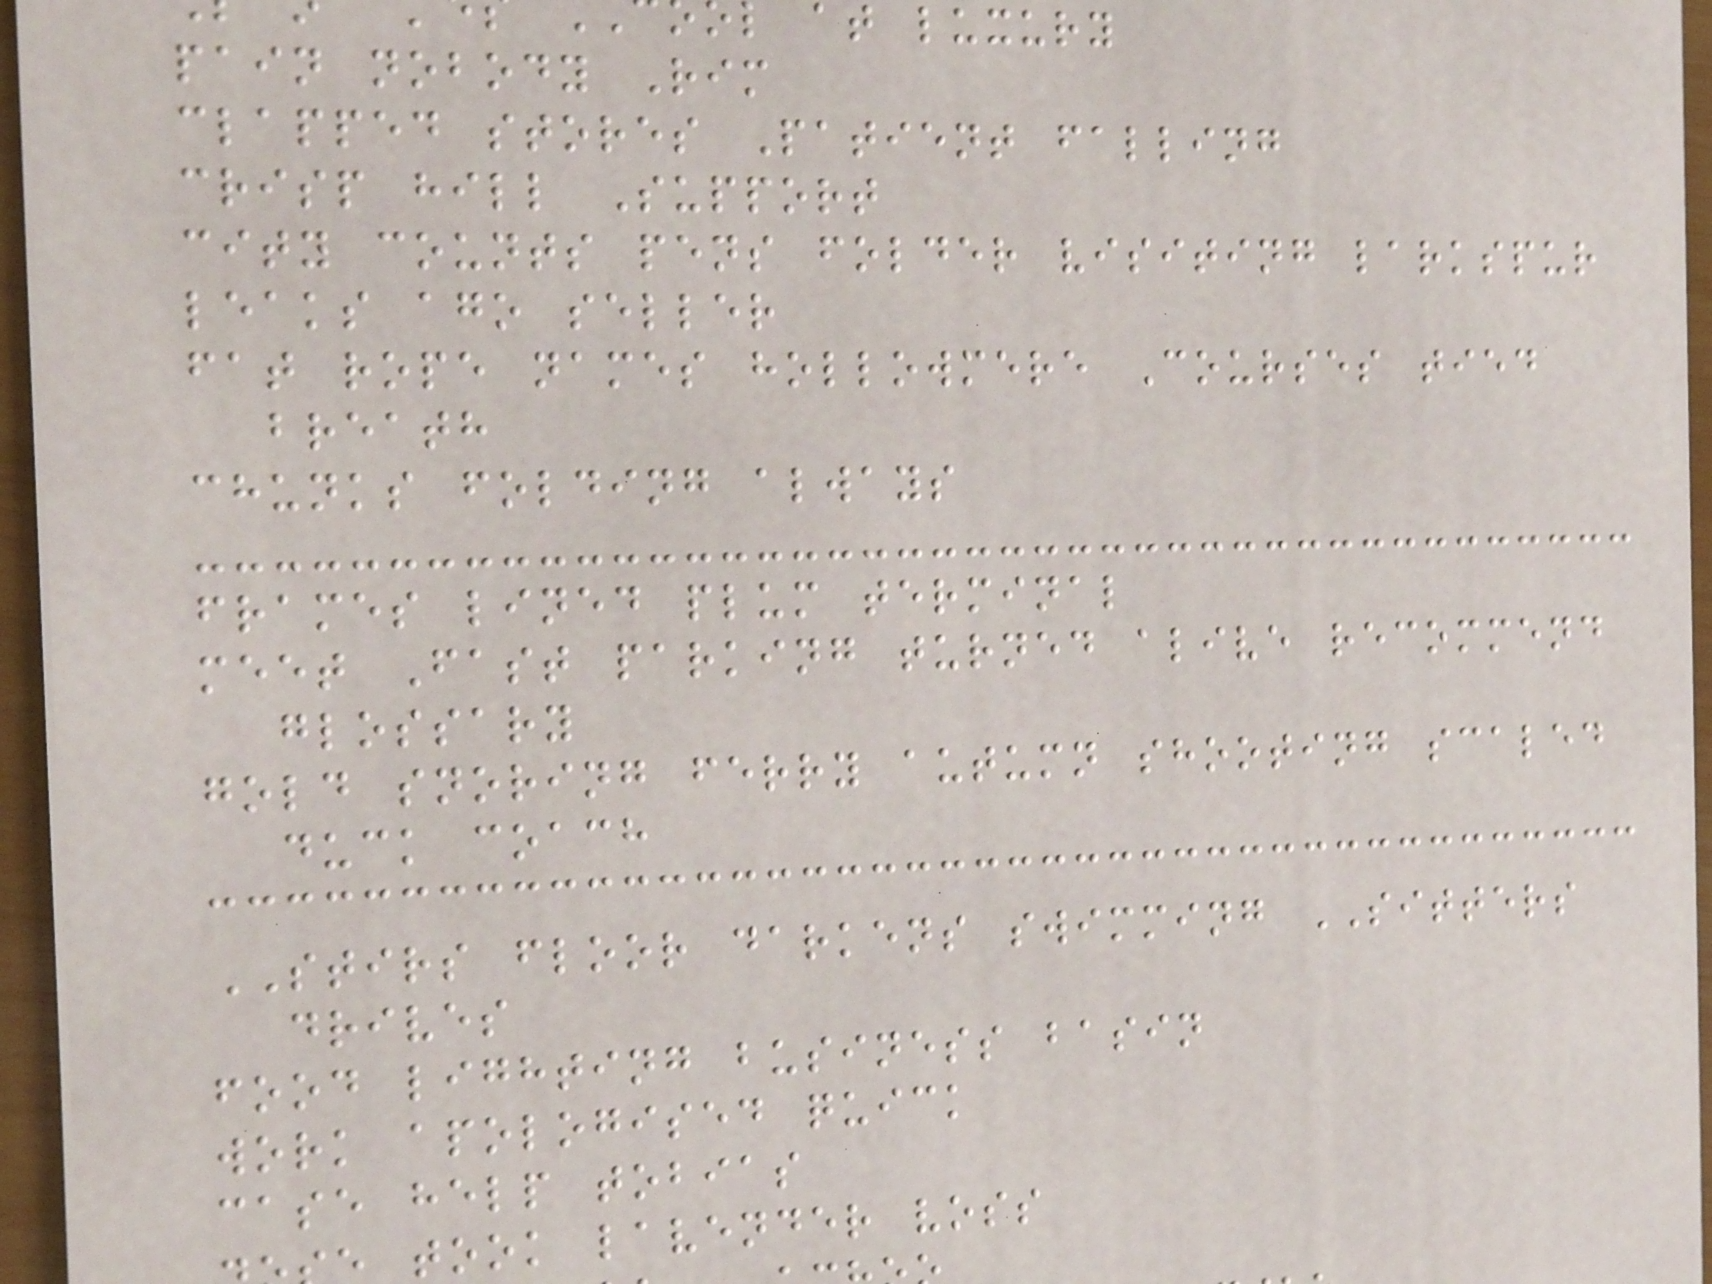at luxury
pain nobody Rim
clapped stores Patient falling
crisp hill Support
city counts pens folder visiting larkspur
leaks ago seller
fat rope names hollowmere Courses tied
breath
chunks folding always
frames lined plum terminal
meet Fast parking turned alive recommend
glossary
gold snoring ferry autumn shooting scaled
duck coach
STIRS floor darkens swimming SITTERS
drives
food lighting business basin
work apologised quick
case help tobias
took lavender voss
